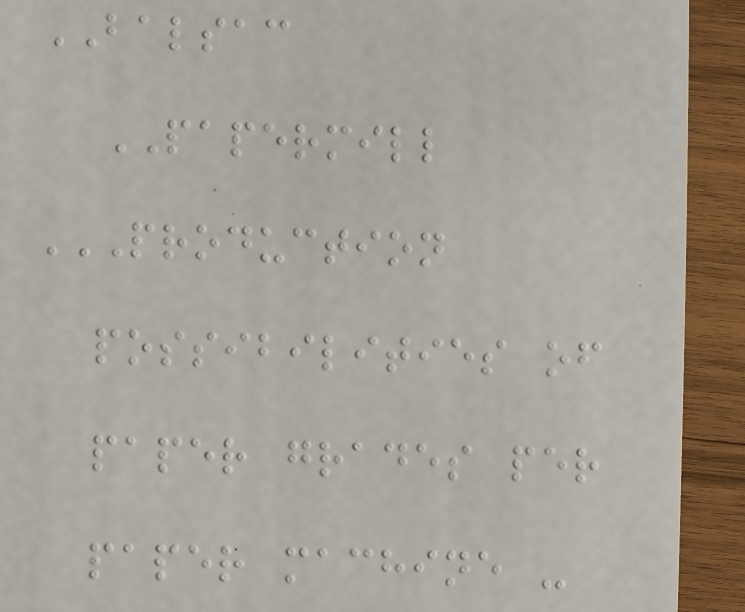BALSAC
PAPERMILL
PRODUCTION
POSSIBILITIES OF
PAPER GRADES PER
PAPER MACHINE -
